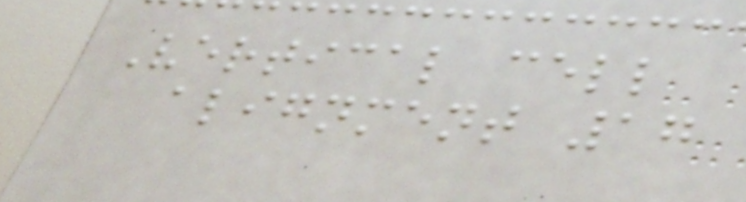Vertical cell
alignment 17
